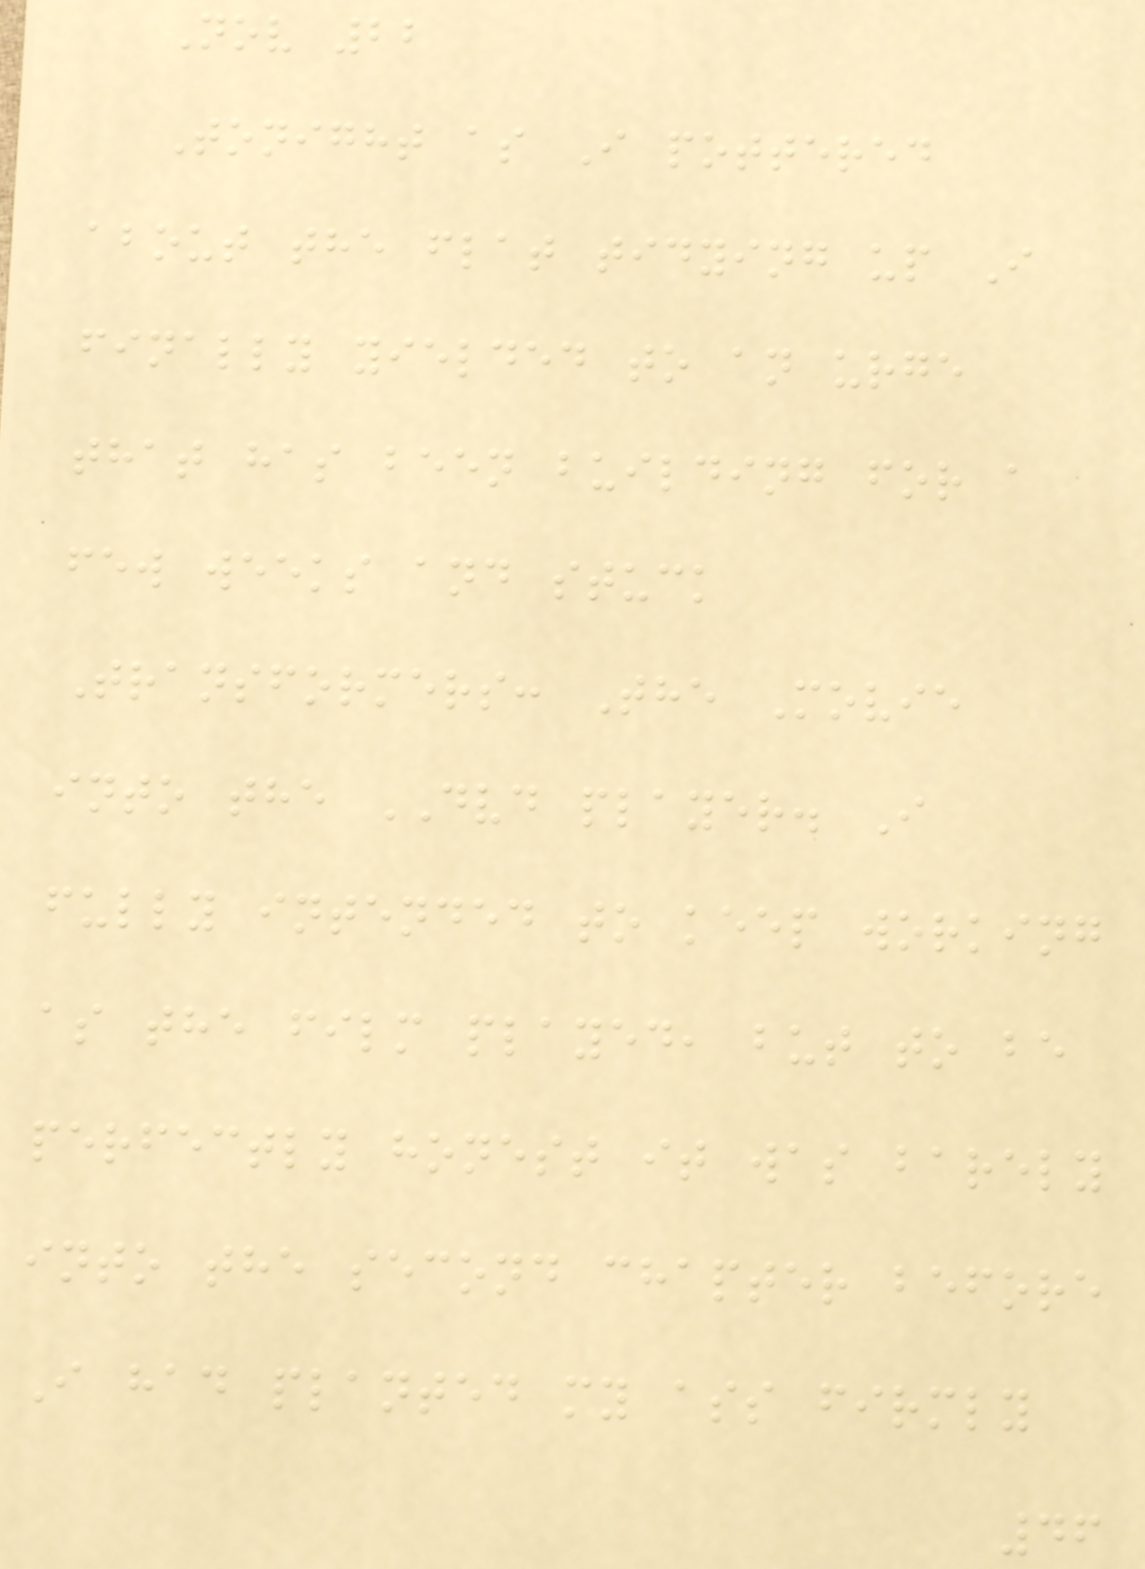Nov 22
Tonight as I pottered
about the flat tidying up I
finally yielded to an urge
that has been building for a
few weeks and stuck
Transformers: The Movie
into the DVD player. I
fully intended to keep working
as the film played, but to be
perfectly honest it was barely
into the second chapter before
I had planted my ass firmly
46
